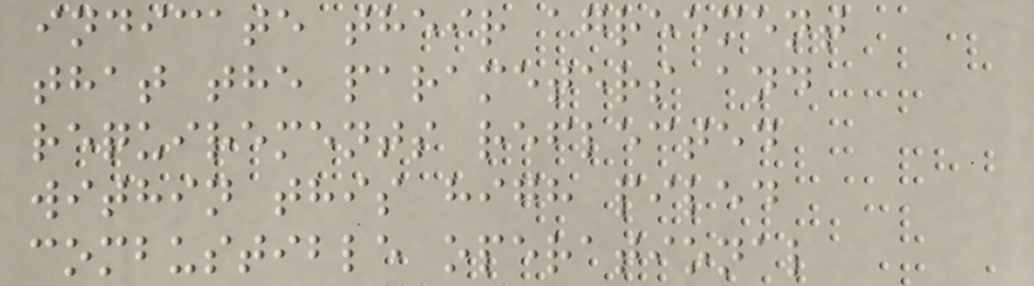indicate their agreement
that the parameters and
requirements reflected
within this high piled
combustible operational
